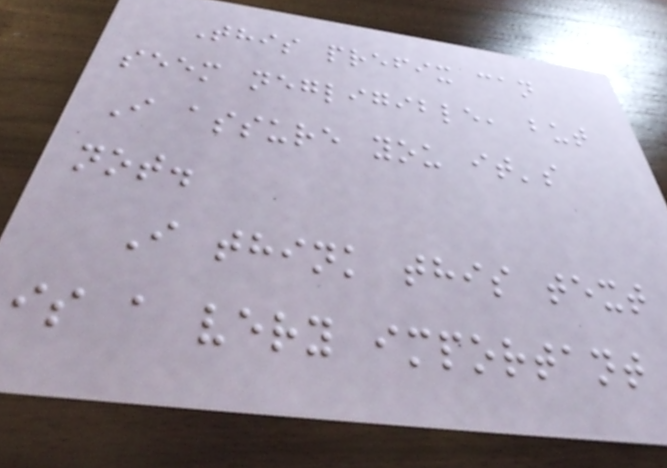This prefix can
seem negligible, but
I assure you it's
not.
I think this text
is a very important
